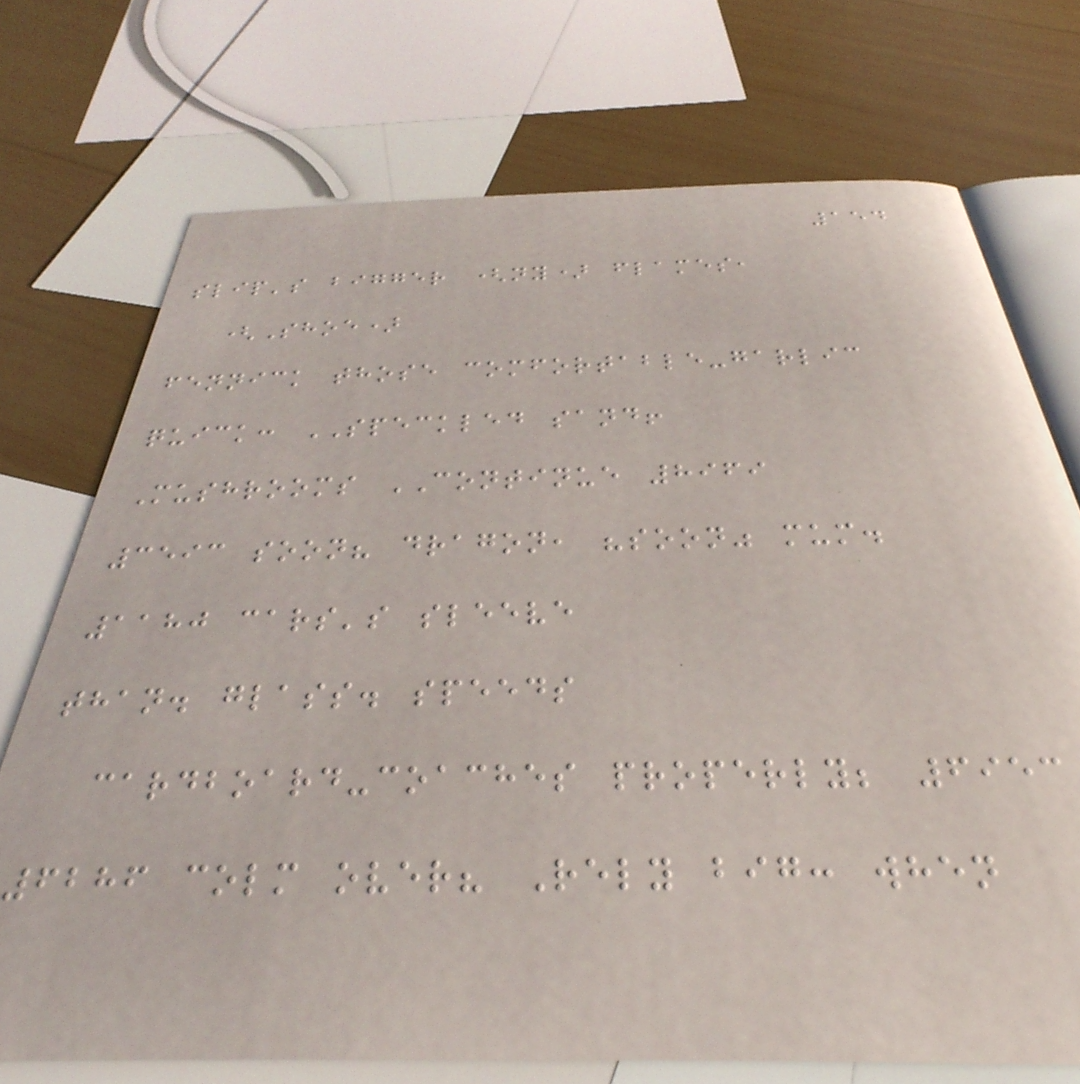154
slip's bigger (ny) flames,
(Shoe)
fennick those comfortable-garlic
quick: SPECKLED sand!
Mushrooms CONTINUE 8969
3593 soon? dragon, "soon" mum.
1180 cars's sleeve
than. glass. speeds
cardboard-coaches properly; 6953
6286 colm over? Rely big: when
